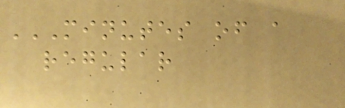MINUTES OF A
REGULAR
